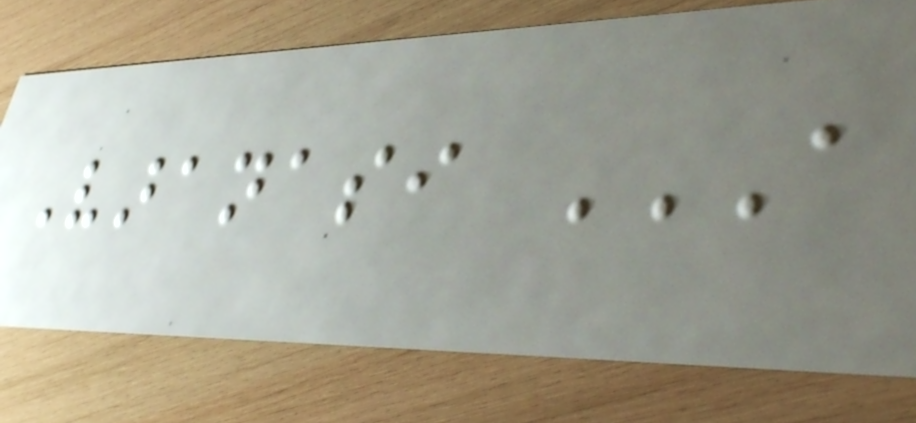Varanasi A
